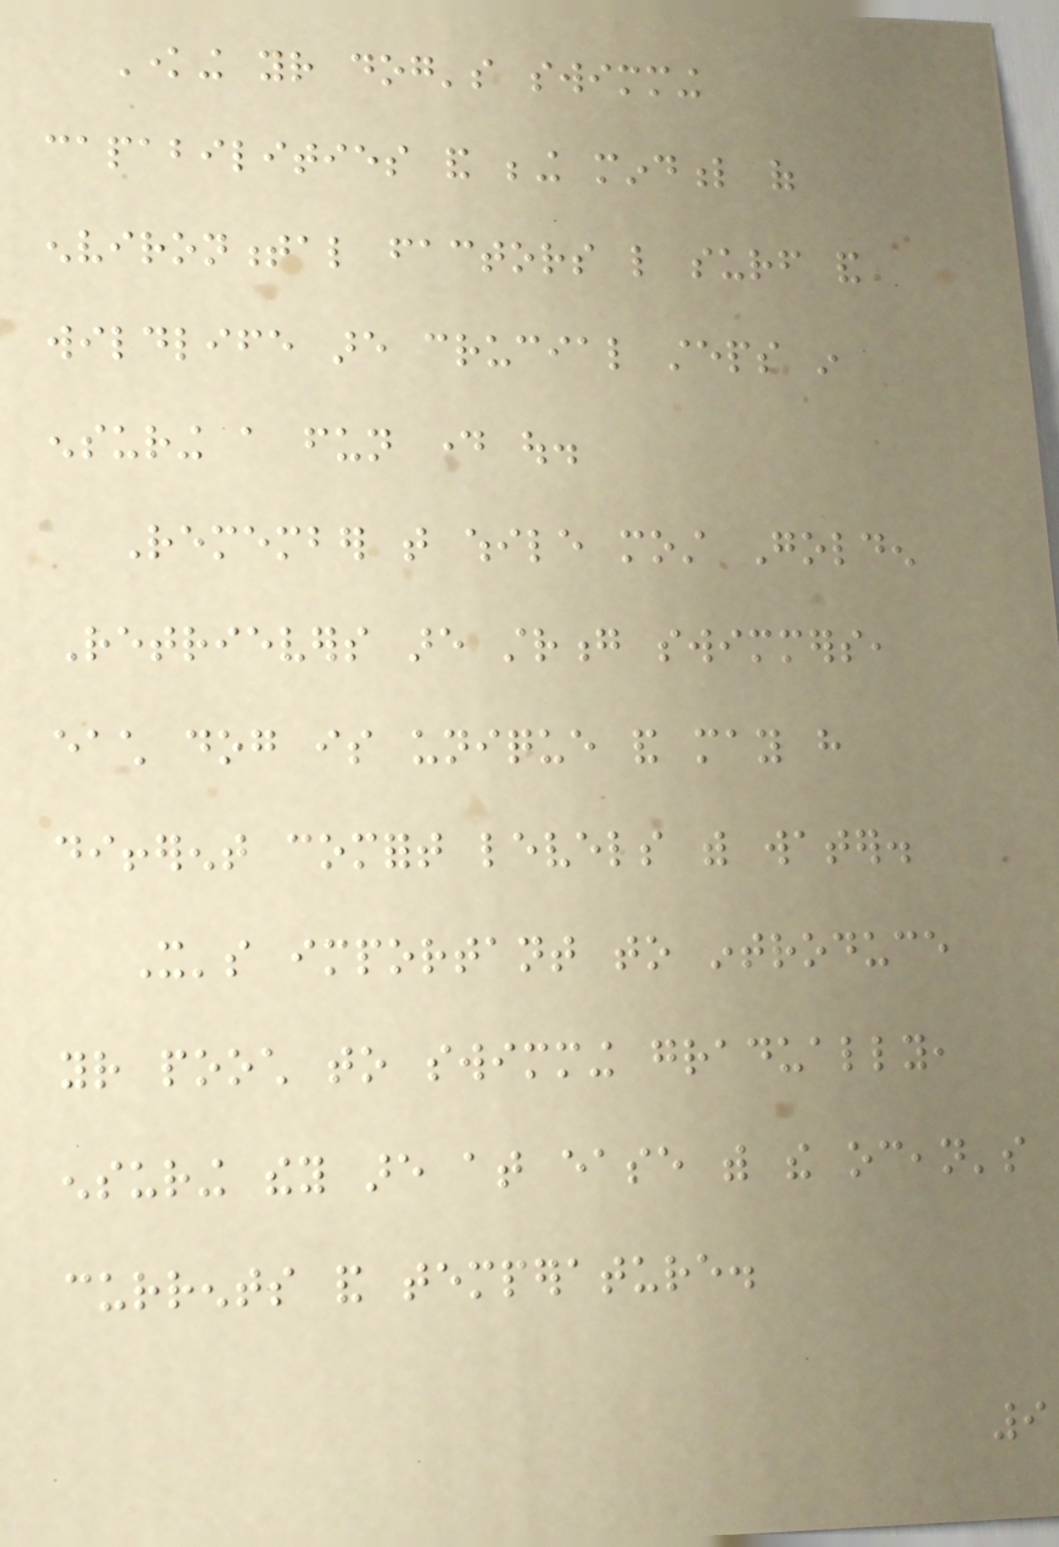Knowing your dog's swimming
capabilities and being mindful of
environmental factors like surf and
wildlife are crucial steps in
ensuring a fun day out.
Remember that while most Golden
Retrievers are strong swimmers,
each dog is unique and may have
different comfort levels with water.
It's important to introduce
your pooch to swimming gradually,
ensuring they are at ease with the ocean's
currents and temperature.
9
